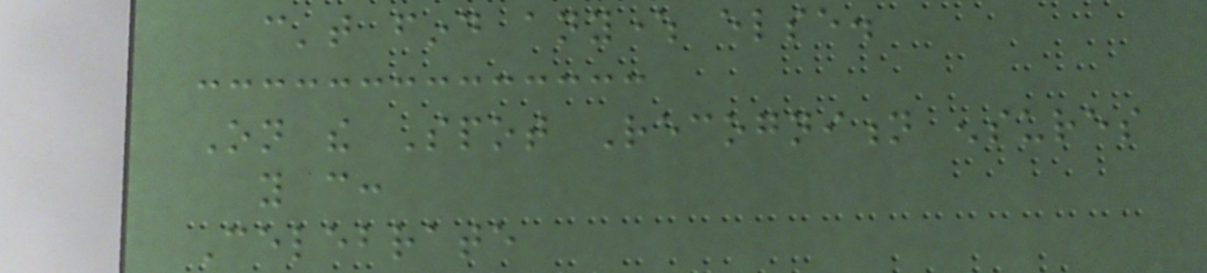can't find anywhere else.
On the Spot Recognition ensures
you can:
Celebrate
